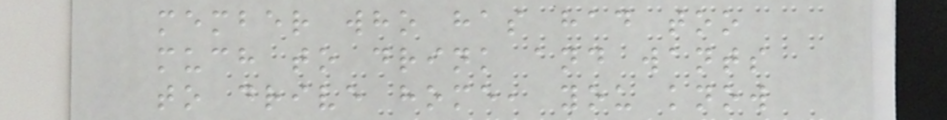member who has had too
much to drink and wants
to drive home, you know
